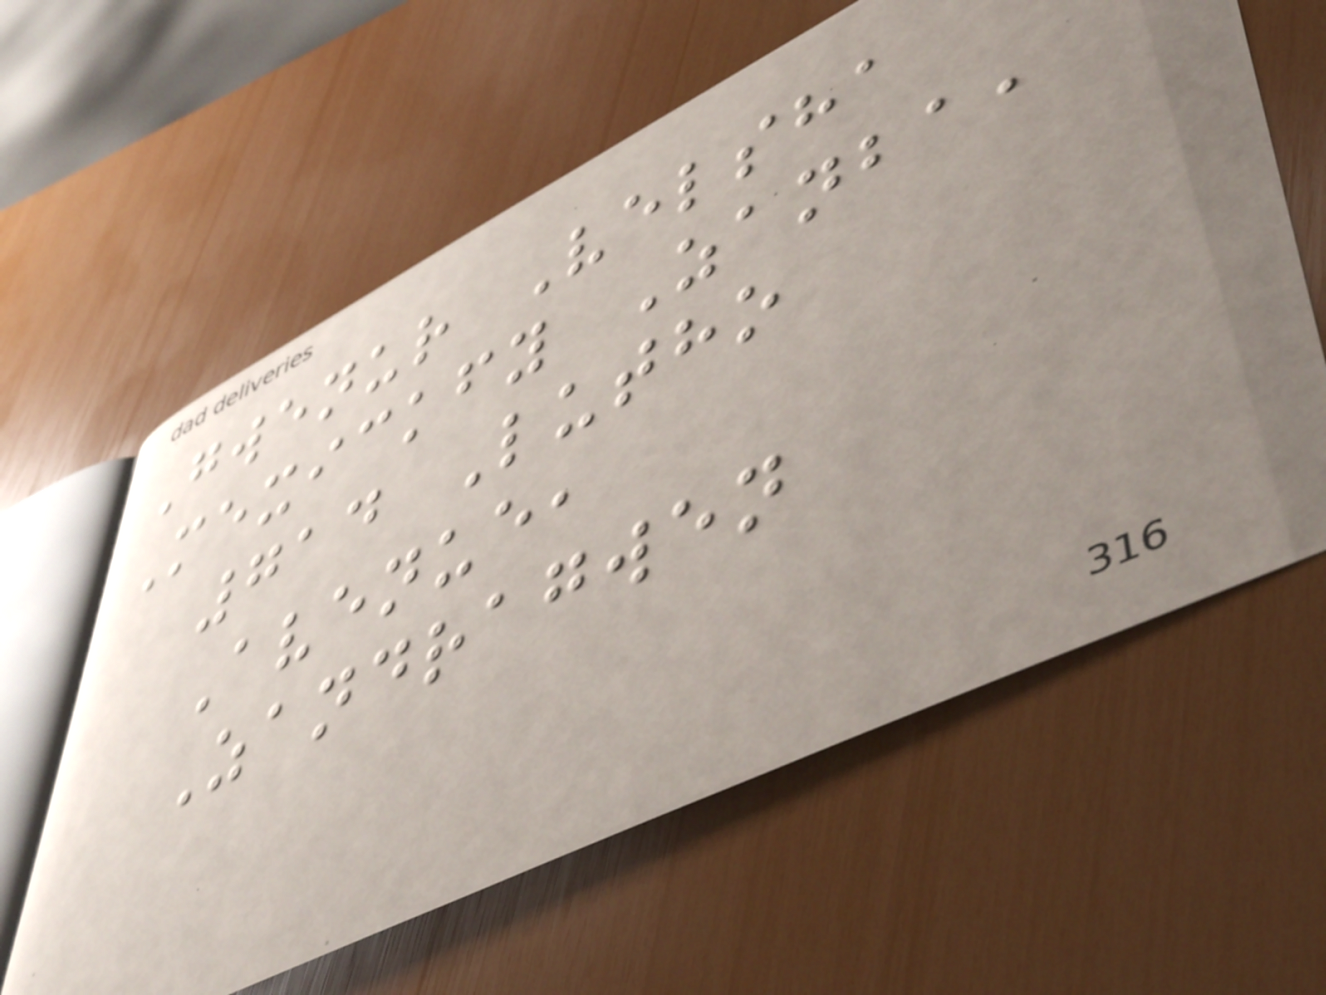Gwenur Velsha
Mexickfy Zanba,
714 Lutho
Avenue,
Zandragwen
